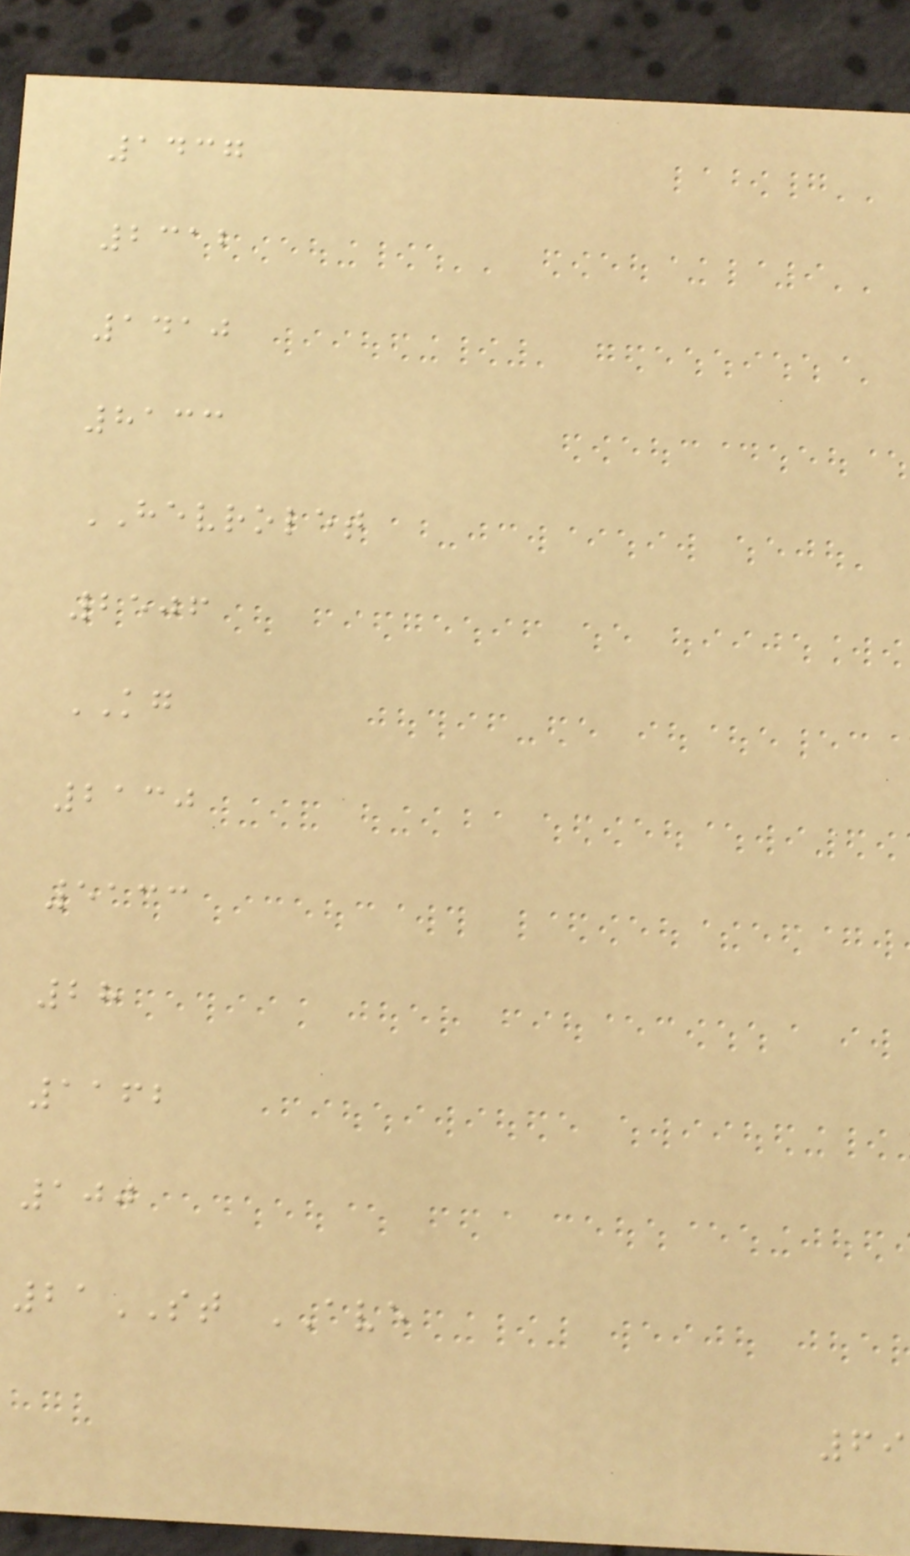1437
2312
1410
8133
HEVROLET
2506
KG
2130
5133
28
1162
100
21ST AVE
69
